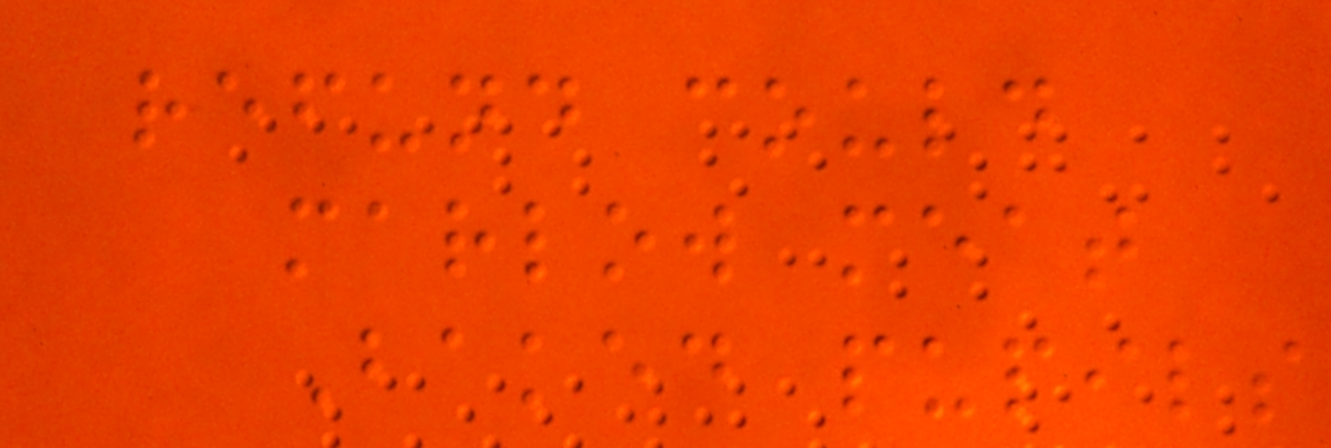refund could
marlow meat
Baked pupils
